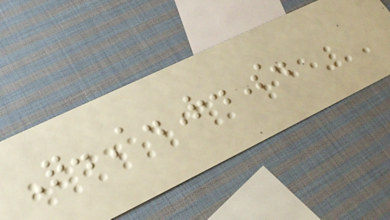Q.A.R.S.
